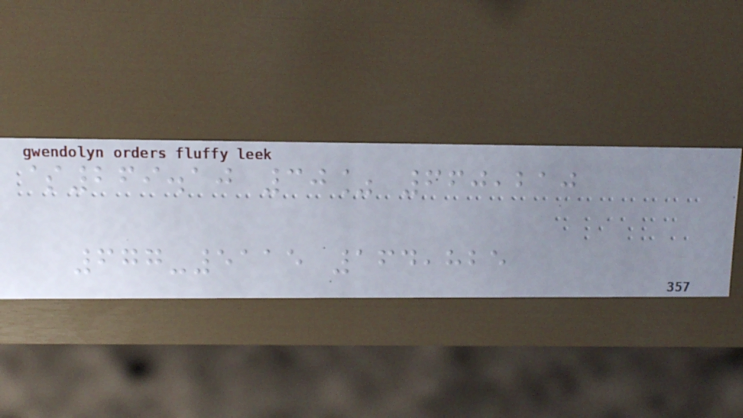$269.10 30% 660,210
677-5115 164,825
